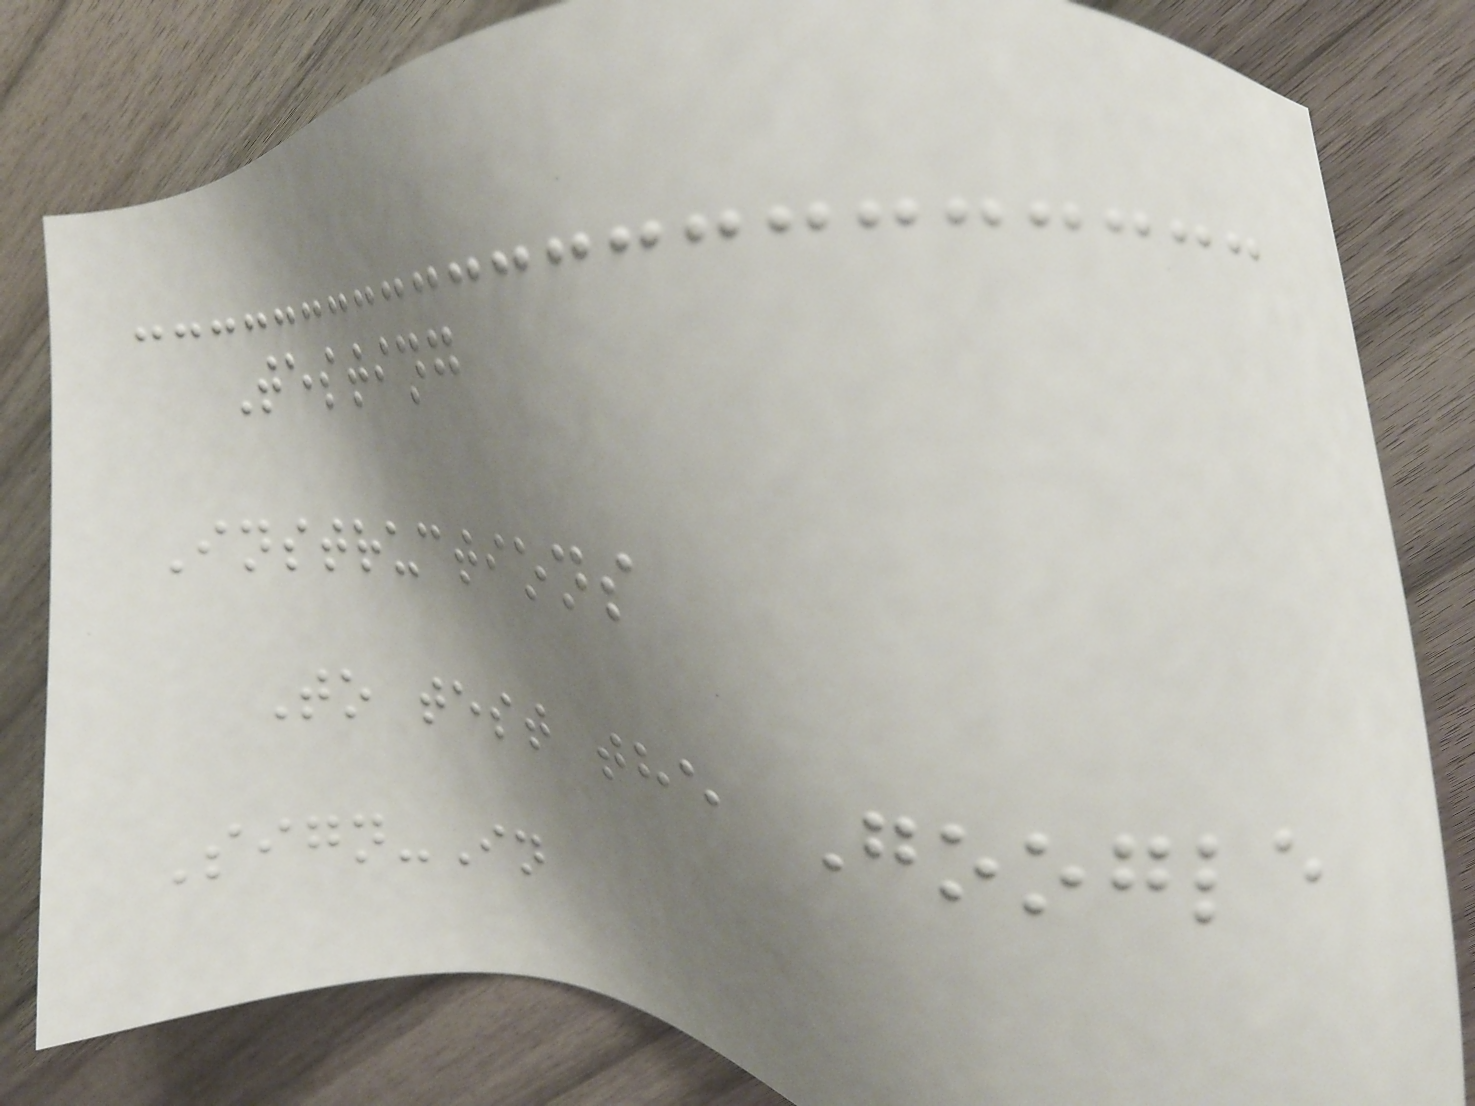Testing
Instructions
To test the Google
Sign-In
